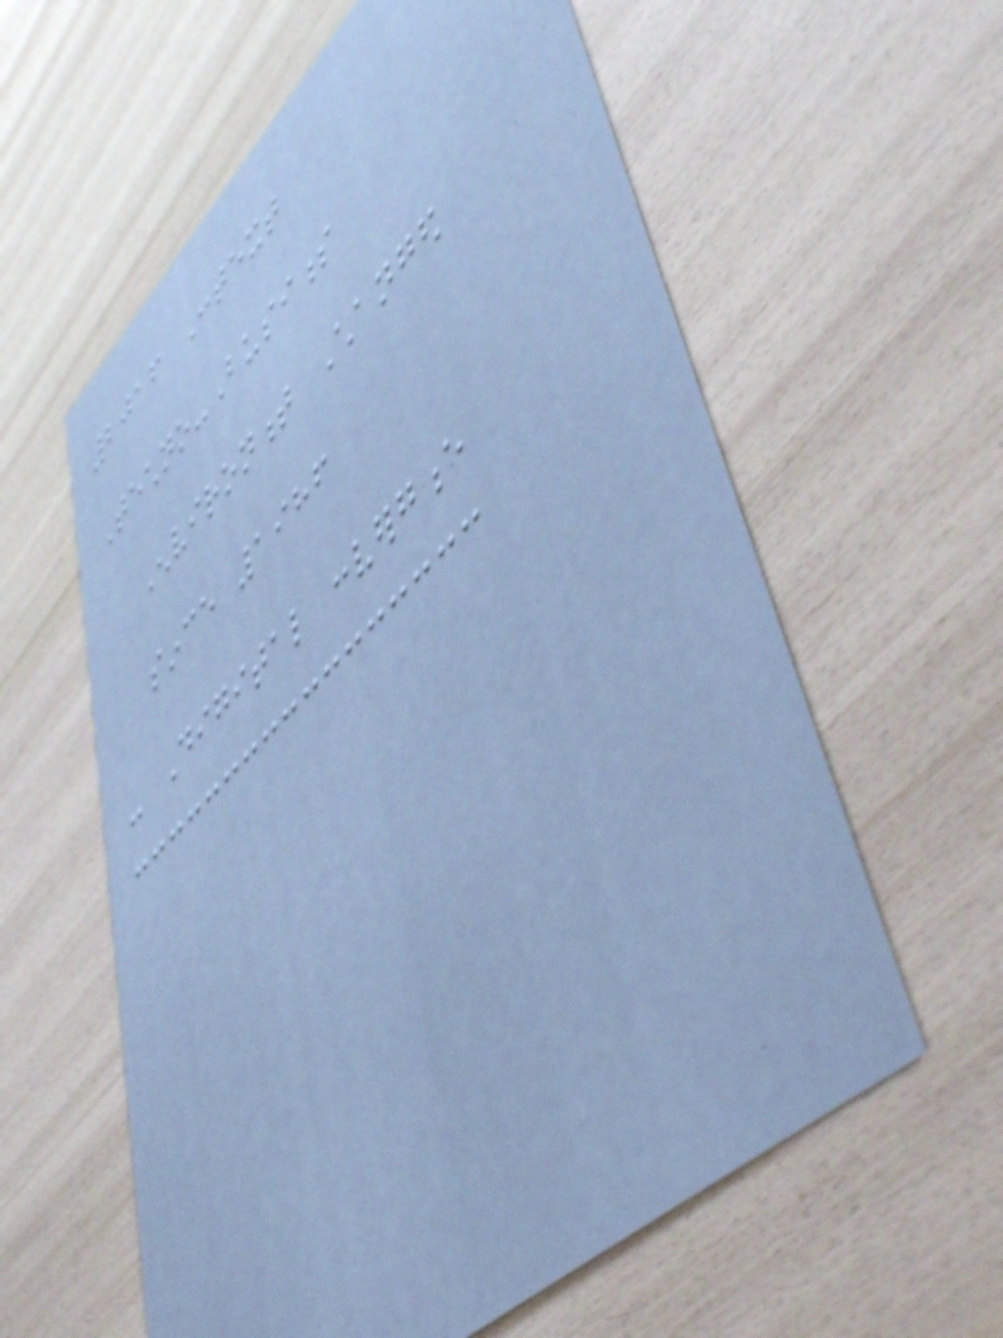2016 Context
Techno-Business
Environment Changed
since 1986
- Digital convergence
